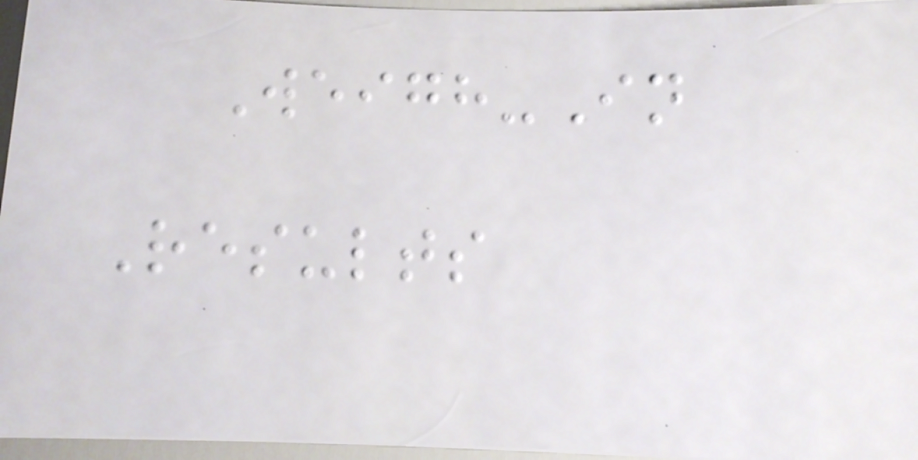Weigh-In
Results
